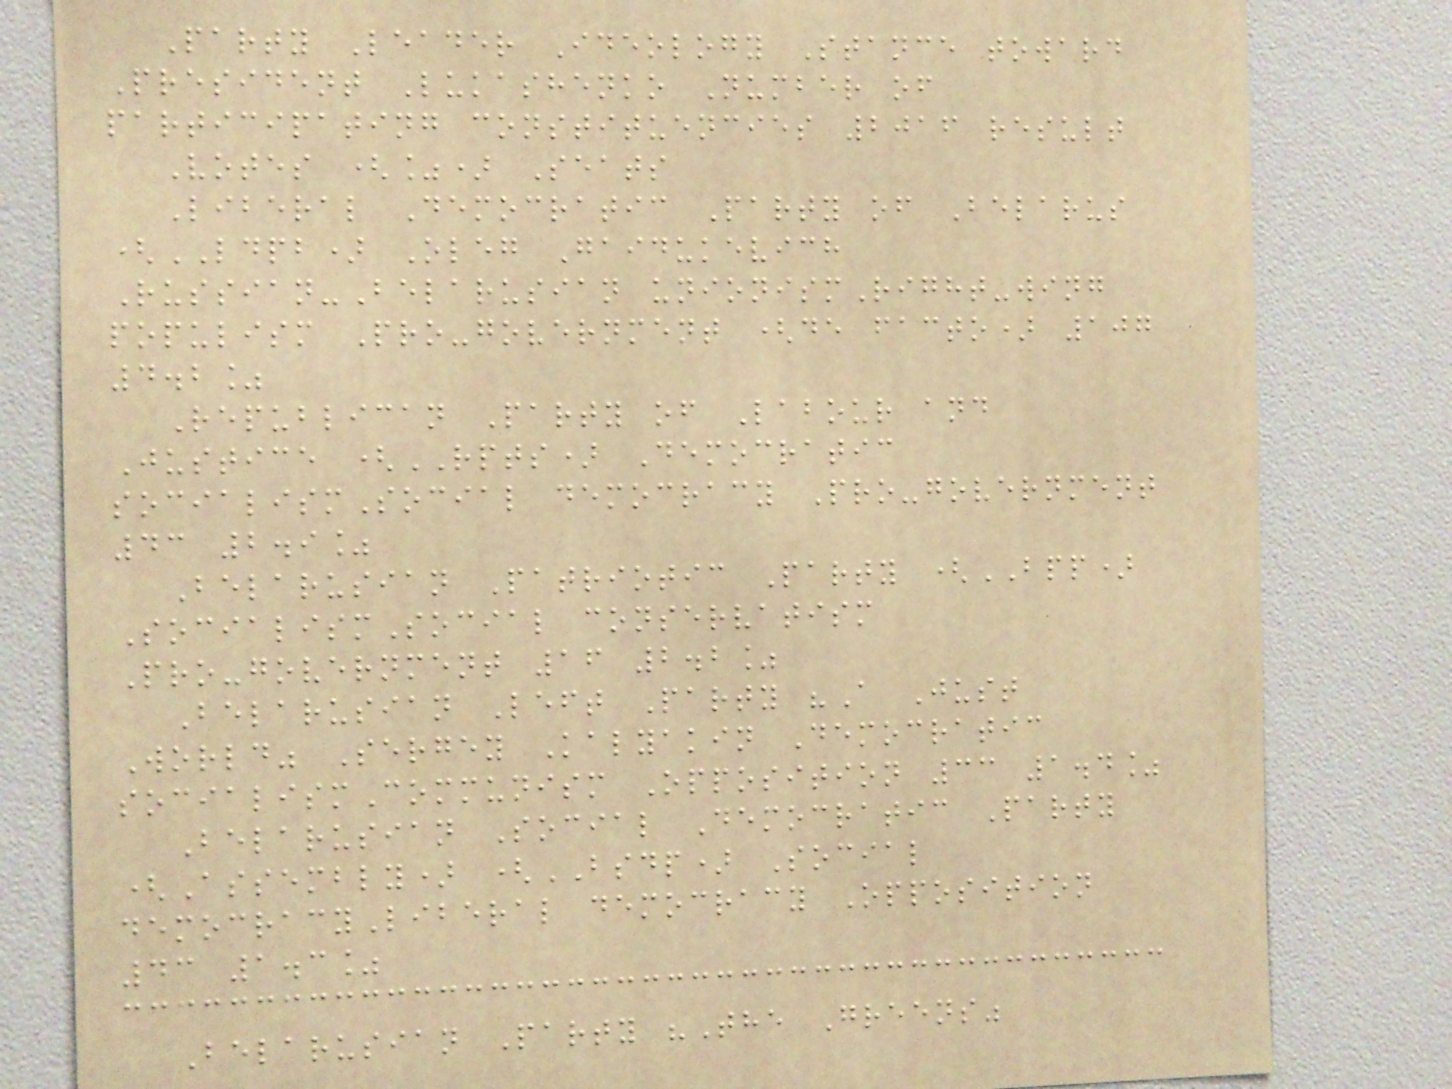Party Leader Ideology Stance toward
President Lukashenko Number of
participating constituencies 2016 result
Votes (%) Seats
Liberal Democratic Party of Belarus
(LDPB) Oleg Gaidukevich
Russian-Belarusian unionismRight-wing
populism Pro-government (de facto) 107
4.2%
Republican Party of Labour and
Justice (RPTS) Democratic
socialismSocial democracy Pro-government
43 2.9%
Belarusian Patriotic Party (BPP)
SocialismSocial conservatism
Pro-government 16 2.2%
Belarusian Left Party "A Just
World" Sergey Kalyakin Democratic
socialismCommunism Opposition 33 1.4%
Belarusian Social Democratic Party
(Assembly) (BSDP) Social
democracyLiberal democracy Opposition
43 1.3%
Belarusian Party "The Greens"
